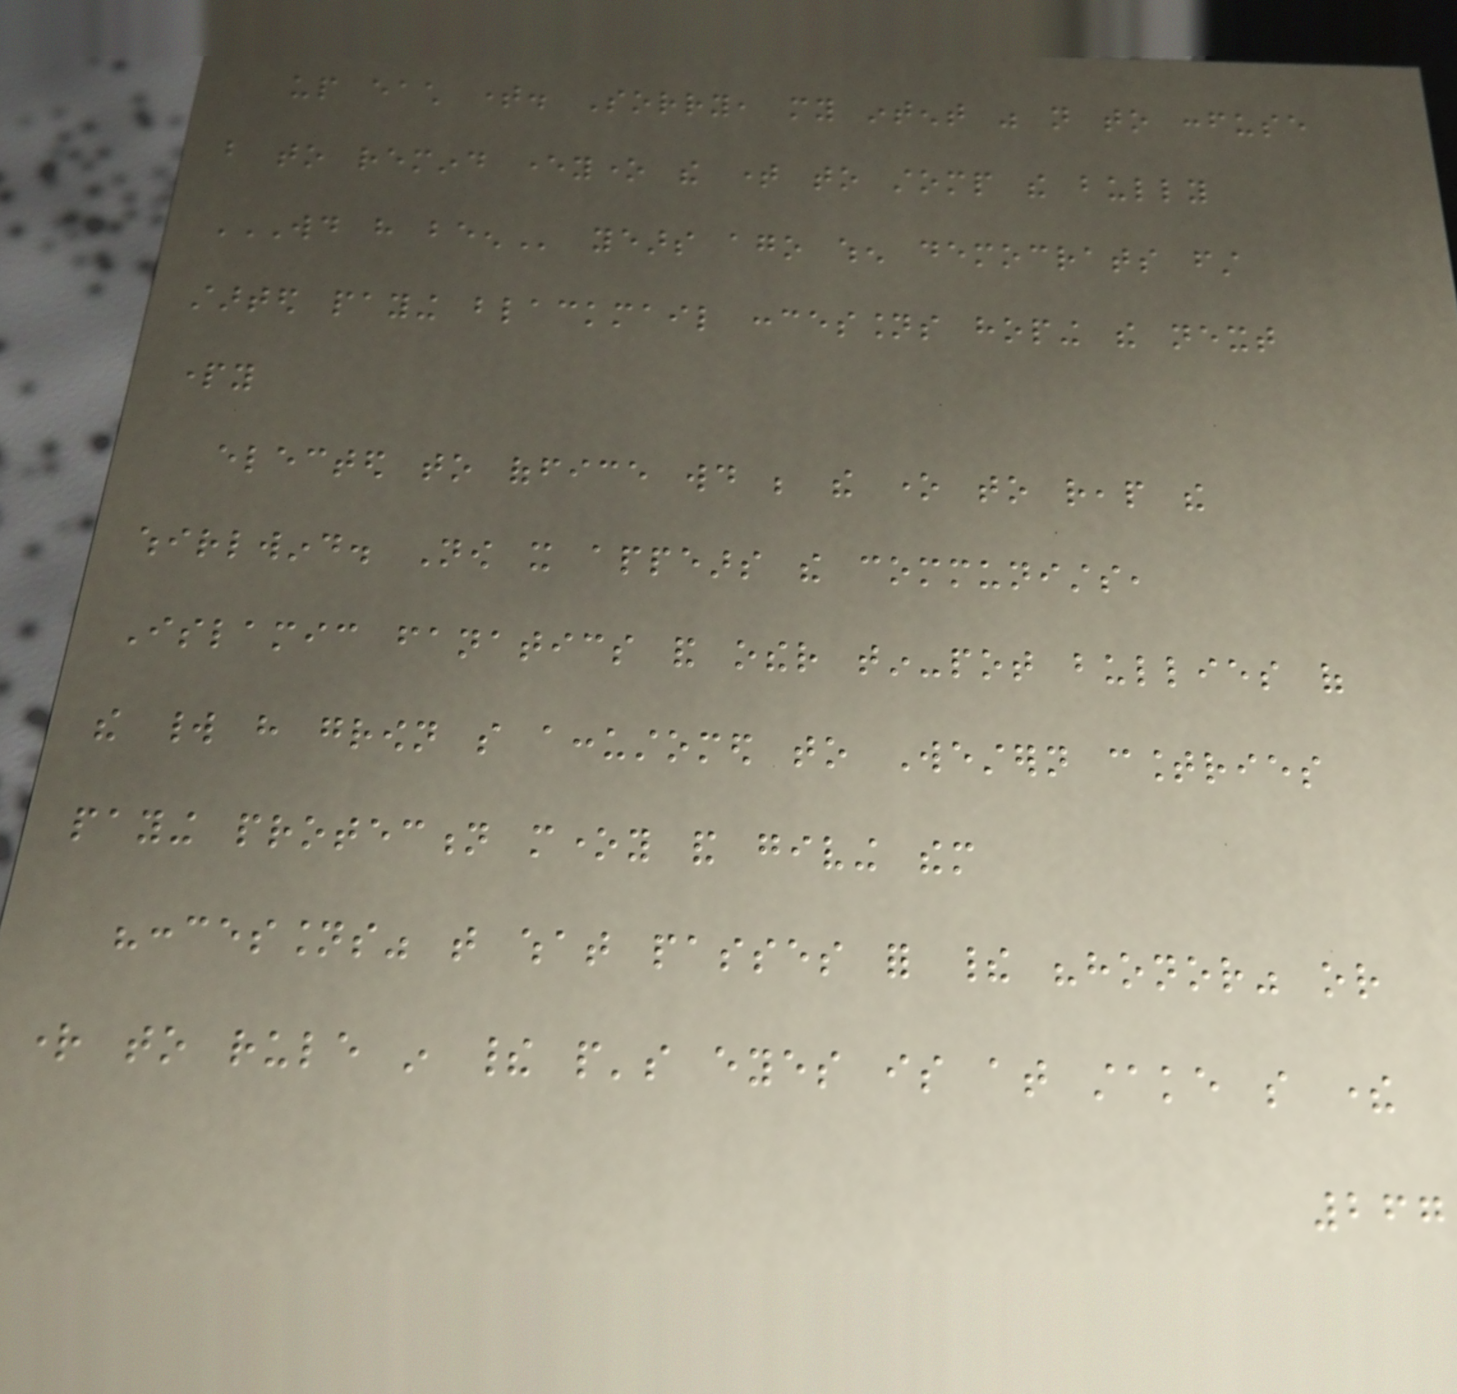up each time. Sorry, my intent was not to confuse
but to remind everyone the time to stomp the bully
WOULD HAVE BEEN years ago when democrats first
started paying blackmail concessions hoping the next
party
elected to office would be the one to reap the
whirlwind. Now it appears the communists,
Islamic fanatics and other tin-pot bullies of
the world have grown so accustomed to Western countries
paying protection money and giving them
"concessions" that what passes for their "honor" or
right to rule in their people's eyes is at stake so there
267
